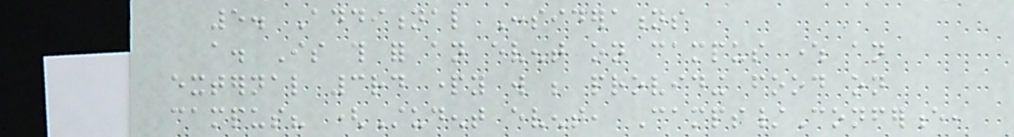5. Additional Considerations
a. Is this for an event on campus where an
external 3rd party will be providing food on
campus? (Student event, Camps/Conference,
